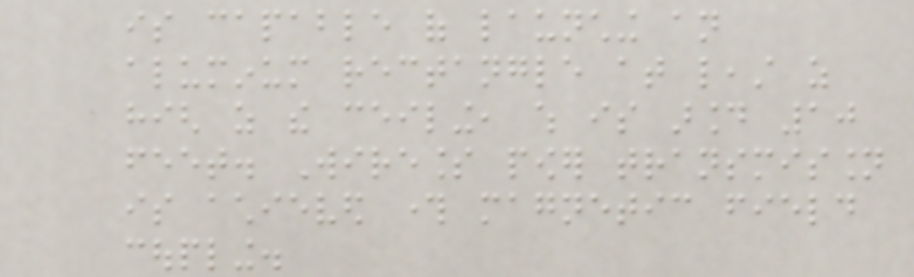is capable of launching an
aluminum rectangle at least as
high as the ceiling, which is around 10
feet. Wireless power transmission
is achieved through magnetic field
coupling.
